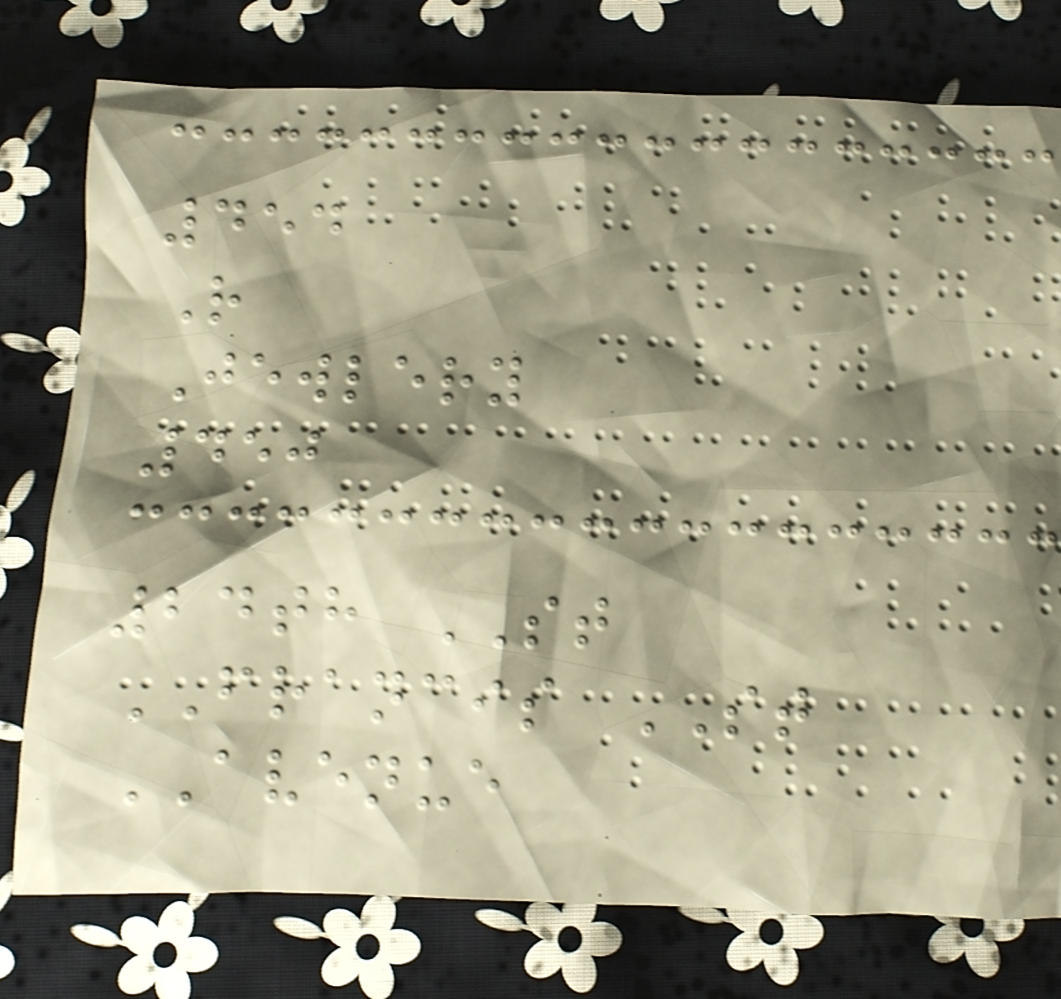454
R
Jewlery
450
24th ST
FRANCIS ST
AVENUE
